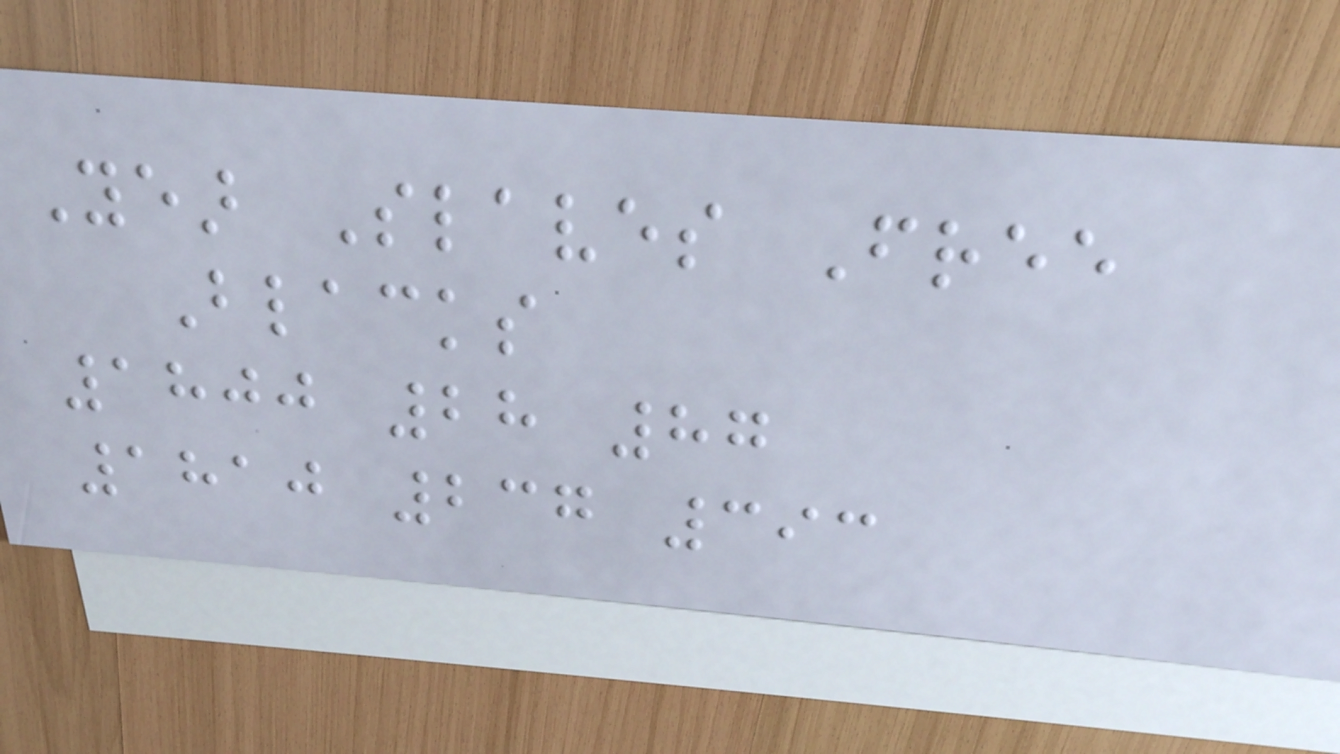Year Slaves Free
Blacks
1800 28 87
1810 237 393
